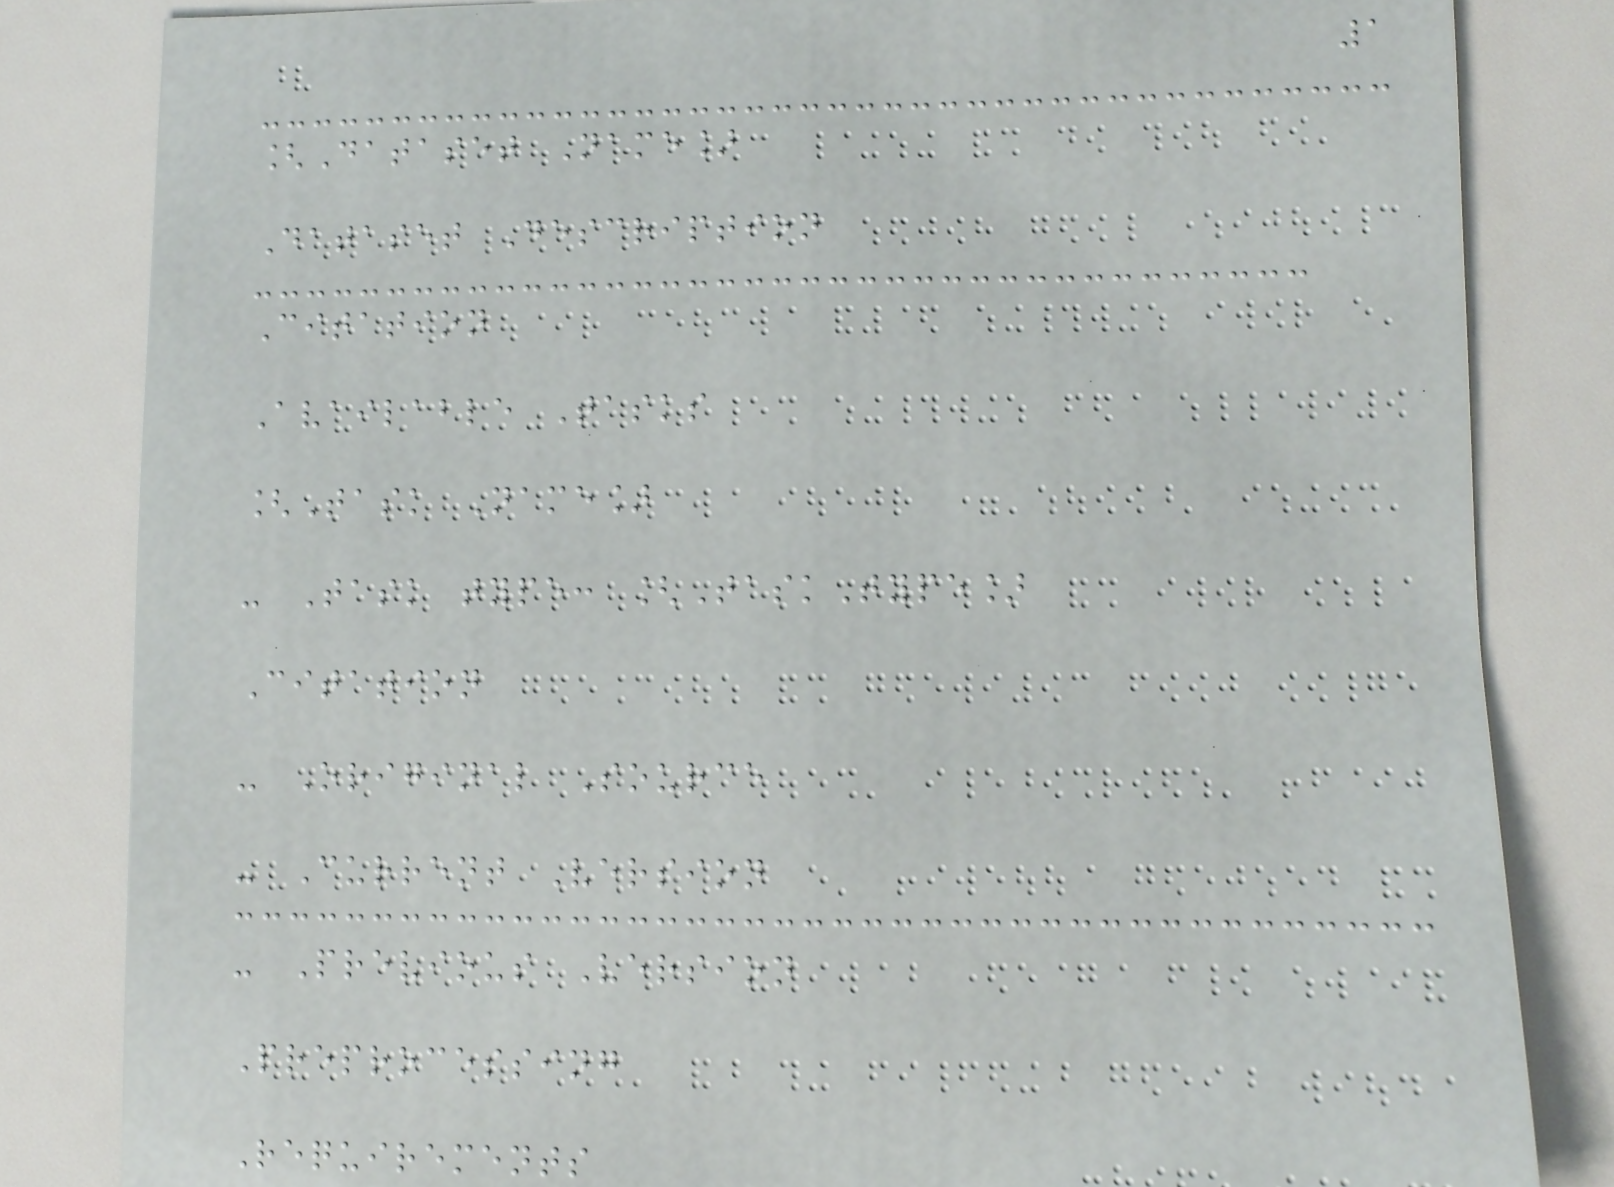1
[Dataset Name]
Dataset Description
Citation
Available Tasks
[Task Name]
- Task type: [TaskType]
Citation
- Original Source
- Current Version
- Previous Version
Preprocessing
Requirements
